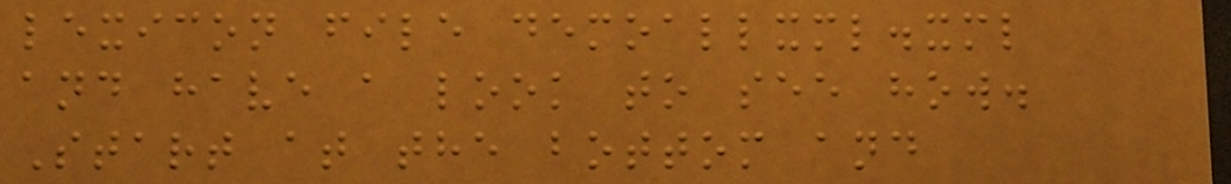lexicon file demoallxml.xml
and have a look to see how.
Start at the bottom and
